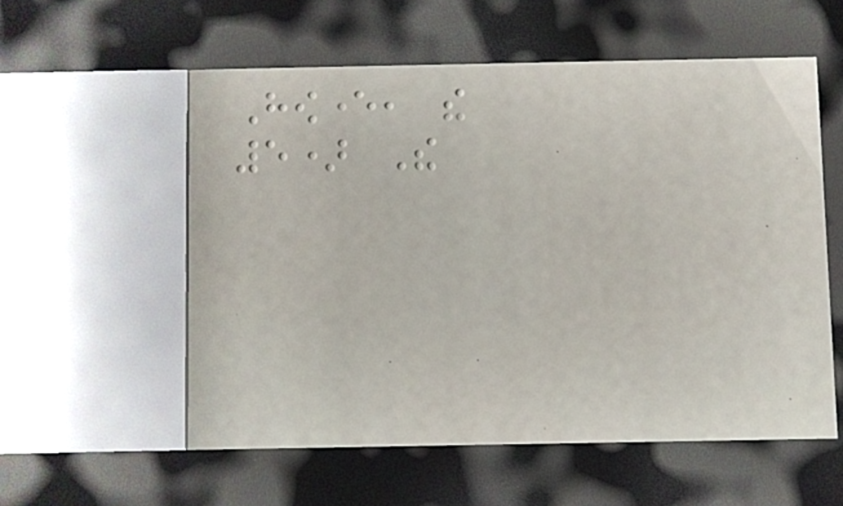However, the
5) The
